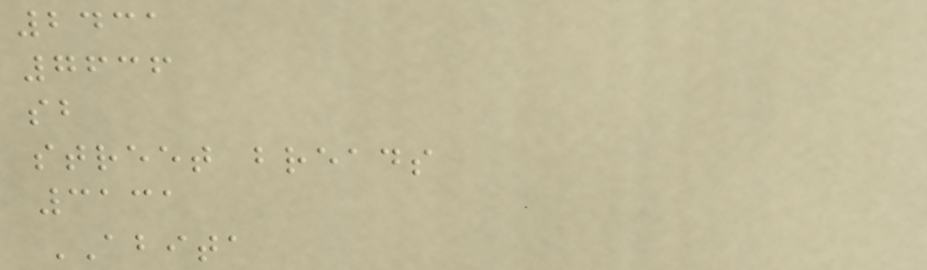2431
7636
sb
street breads
3131
ABITA
